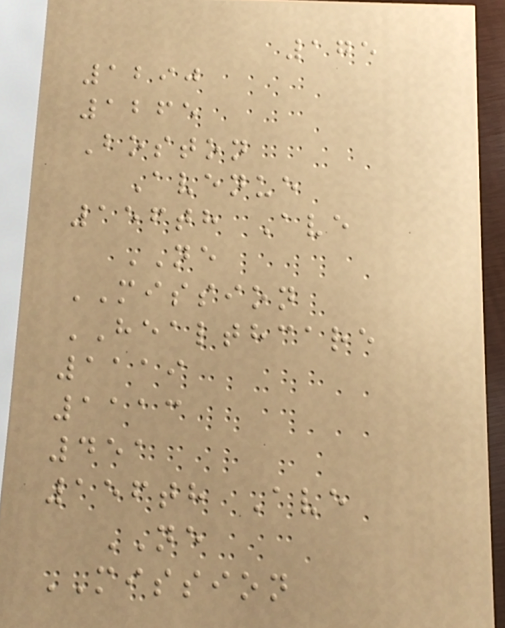175
1290
1265
Boston
Avenue
156th Ave
NE
MISSION
HEALTHCARE
1119
1113
451
156th Ave
NE
MISSION
